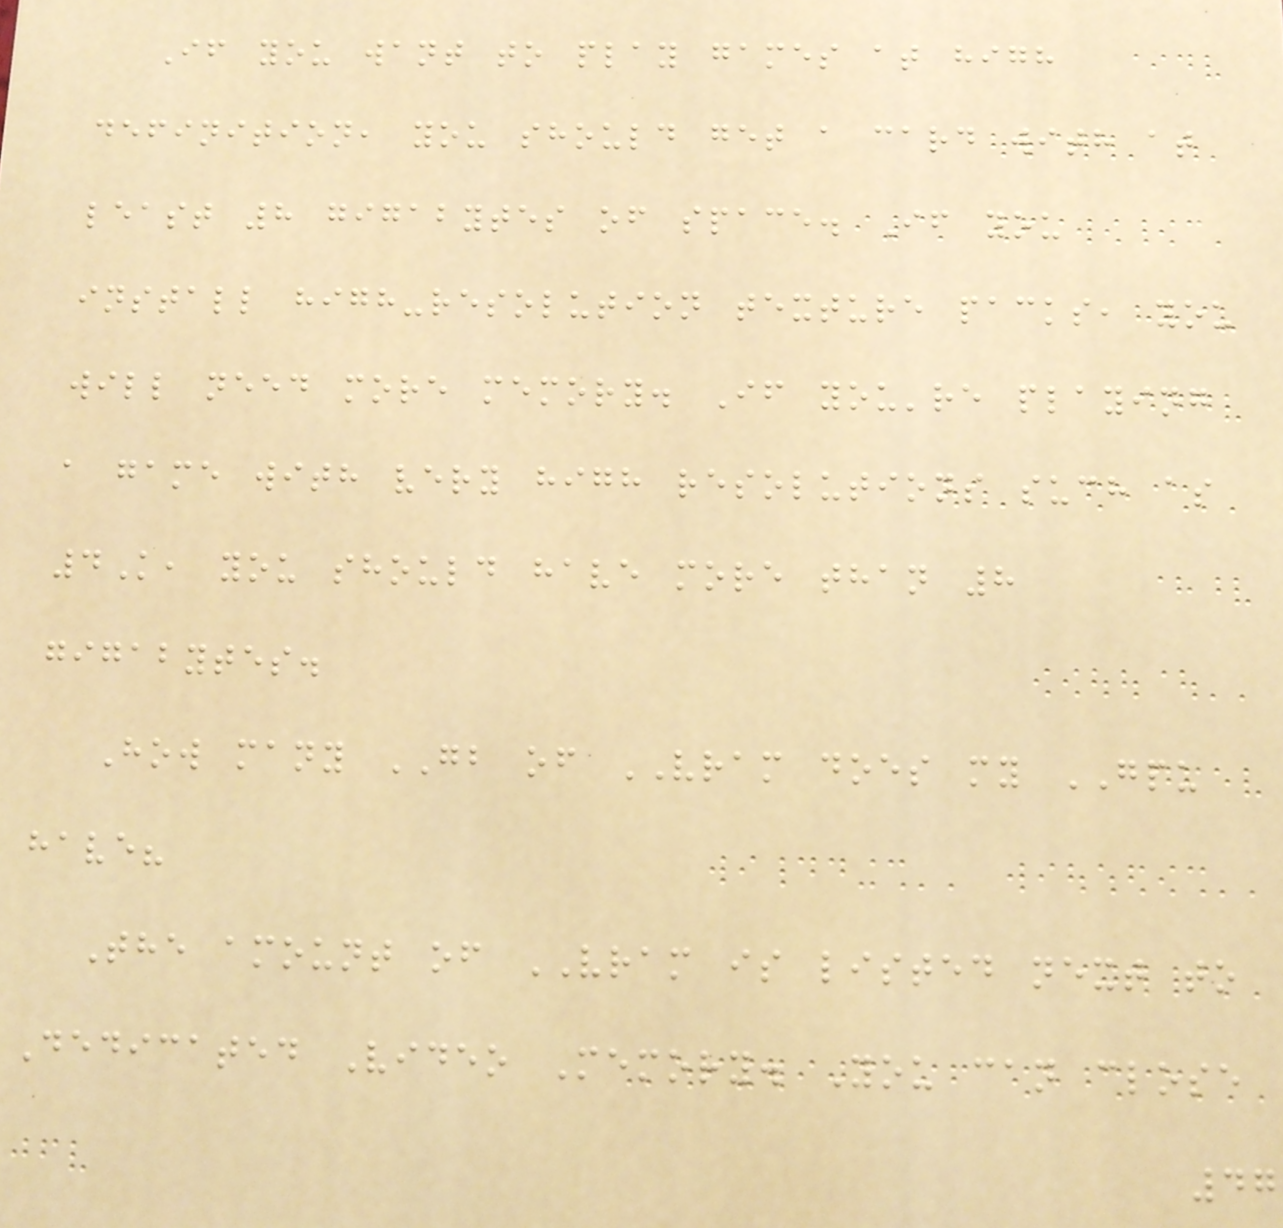If you want to play games at high
definition, you should get a card with at
least 8 gigabytes of space. If you
install high-resolution texture packs, you
will need more memory. If you're playing
a game with very high resolutions such as
4K, you should have more than 8
gigabytes.
How many GB of VRAM does my GPU
have?
The amount of VRAM is listed next to
Dedicated Video Memory. You can close
47
